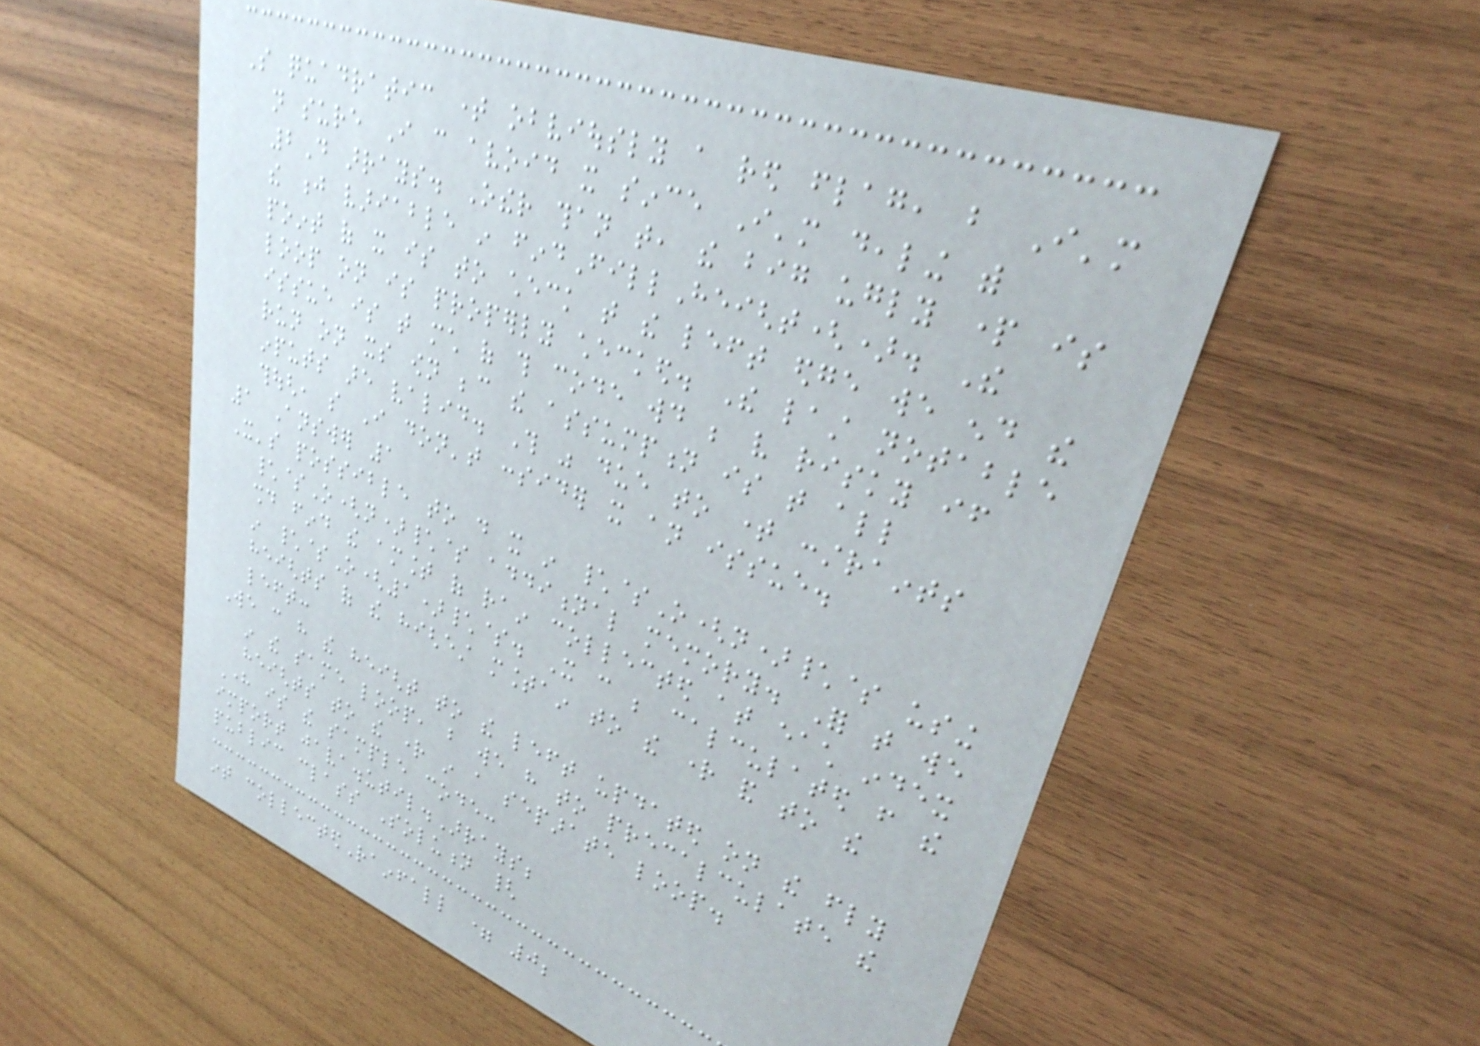So quadratic time obviously a red flag, but I'm
not sure I can avoid it since I'm dealing with
2D arrays. Other than that, the big ugly part is
the j variable in findFillHeight(). The
point of it is to check that the left edge we end the
loop on is properly checked. The last notable
issue is that much of this code would be very risky if
run on its own because the assumption is that all
inputs are valid. This was due to time constraints
though, so I don't consider it an issue.
1 Answer 1
It's possible to do it in \$O(n)\$ using
\$O(n)\$ additional memory. For that we
should find the amount of rain collected at each index
in \$O(1)\$. It can be calculated from the
heights of the highest mountain to the right and to the
left:
We can have the height to the left updated on the fly
in the same loop, but we have to precalculate the
heights to the right in a separate loop.
Here is the sample code:
import java.util.Arrays;
public class Solution {
int collectedRainfall = 0;
